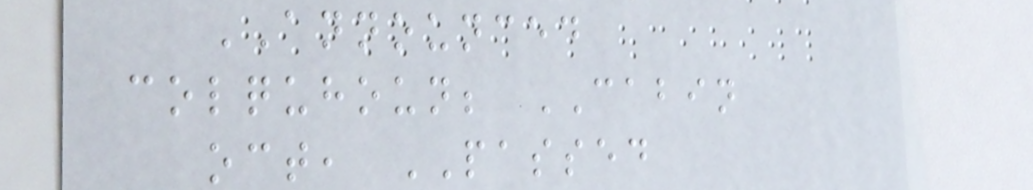ANNOUNCED
colquhoun; CABIN
oct, PASSED
